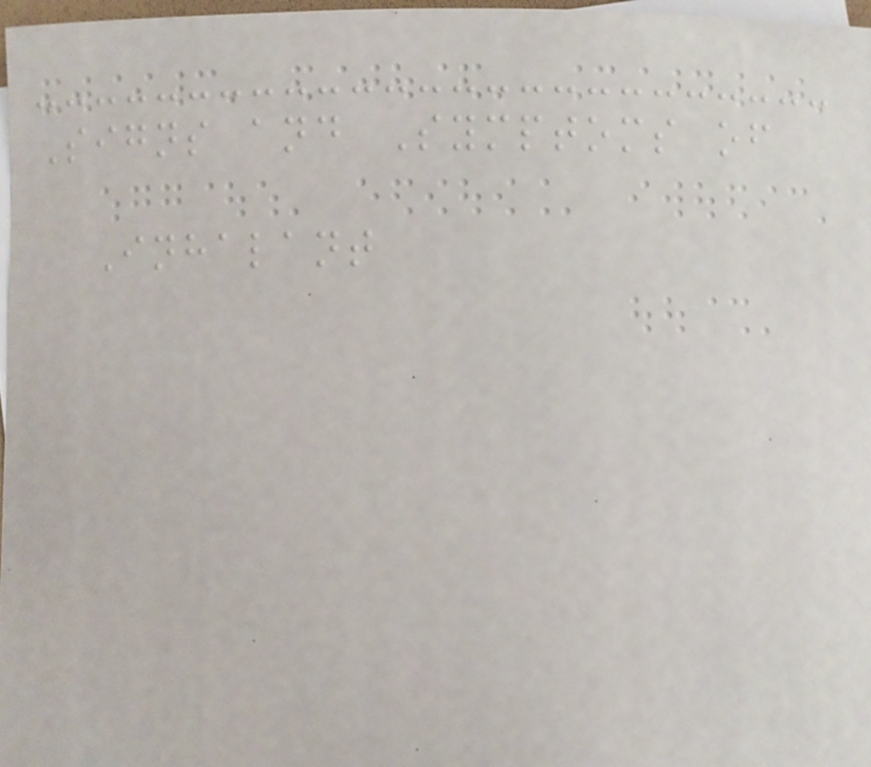Signs and Symptoms of
Inhalant
